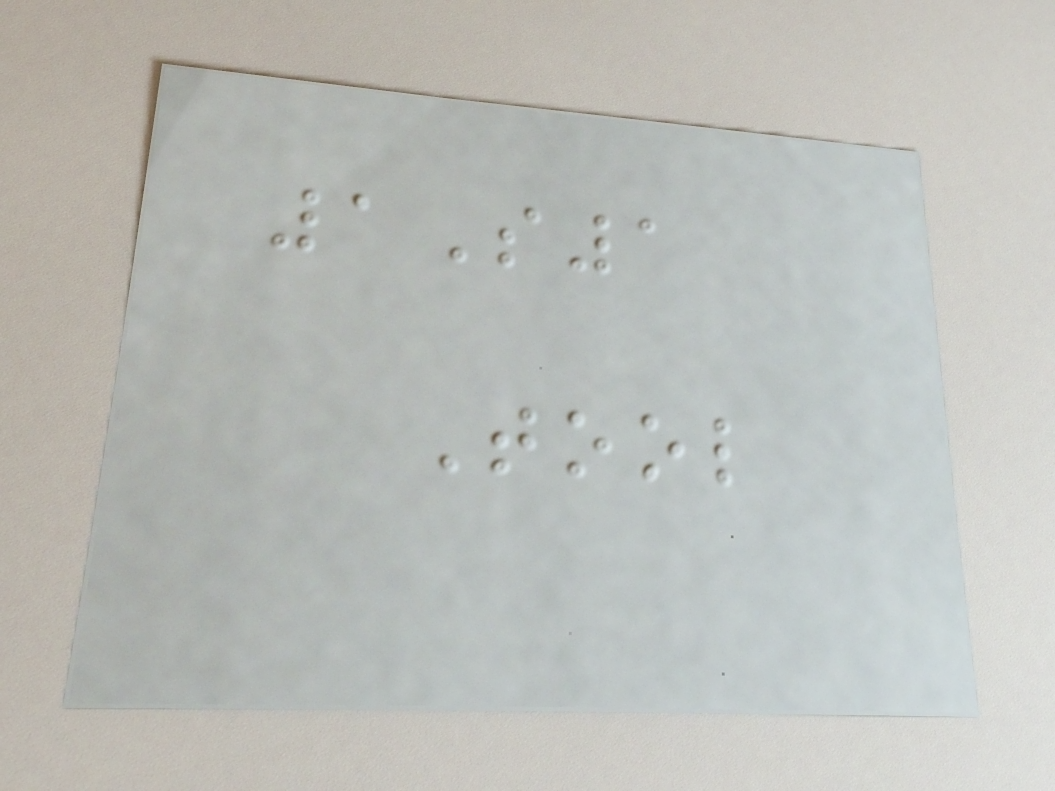1S1
Tool
